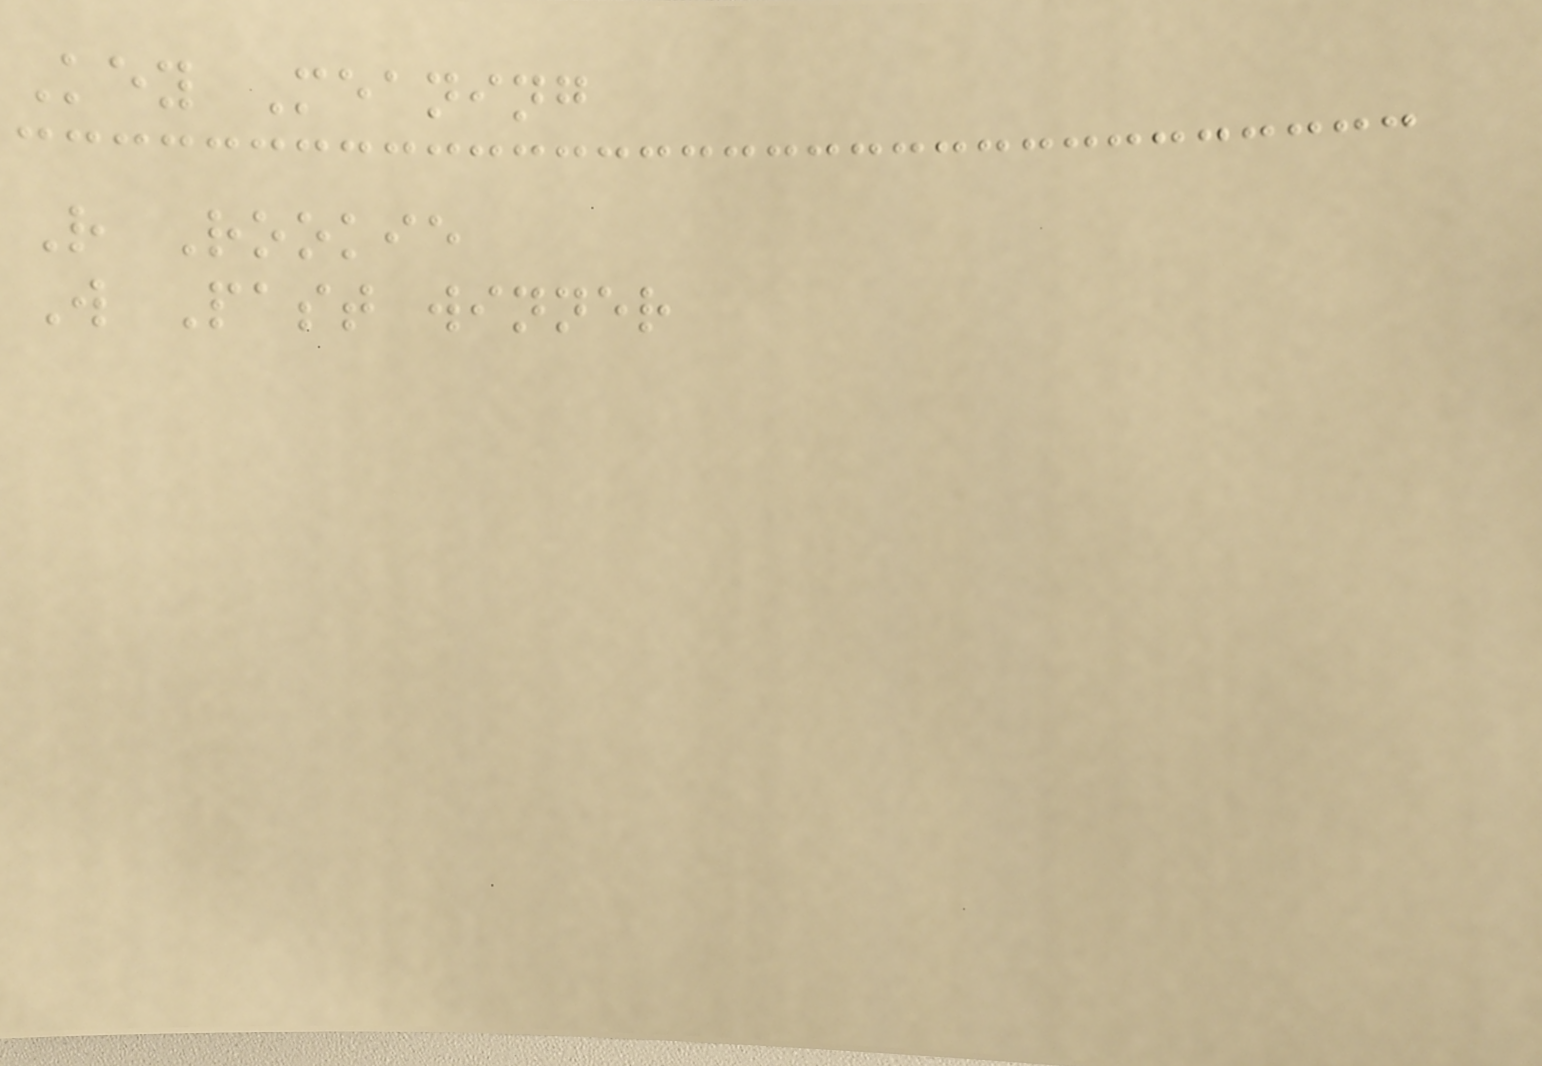Key Meaning
R Rookie
W Past winner
